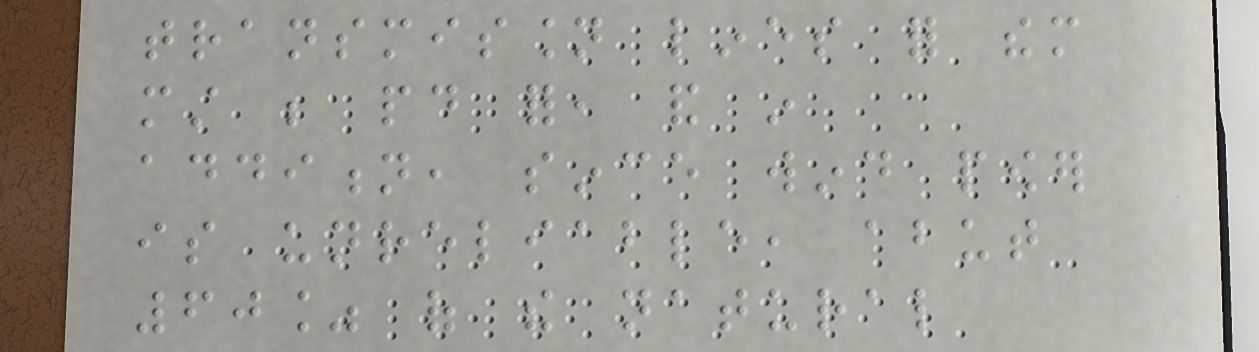transmission lines for them
must be paid for, and in
addition, since wind power
is unreliable, abut
60% of the natural
